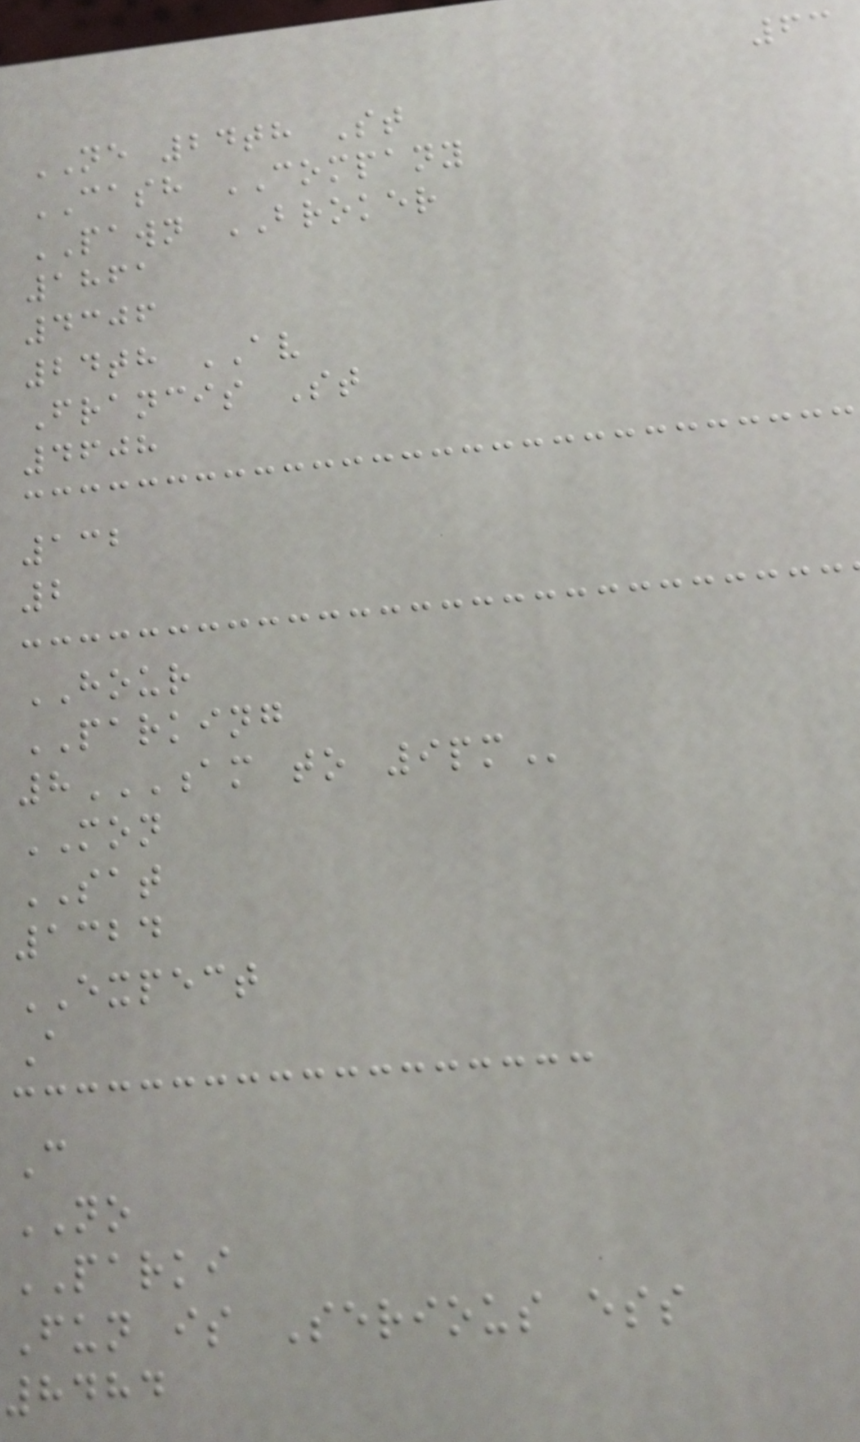63
NE 24th St
CASH COMPANY
PAWN BROKER
1861
4306
24th AV
Francis St
4608
132
2
HOUR
PARKING
8AM TO 9PM
MON
SAT
1324
EXPECT
A
C
NO
PARKI
Fun is Serious ess
8484
